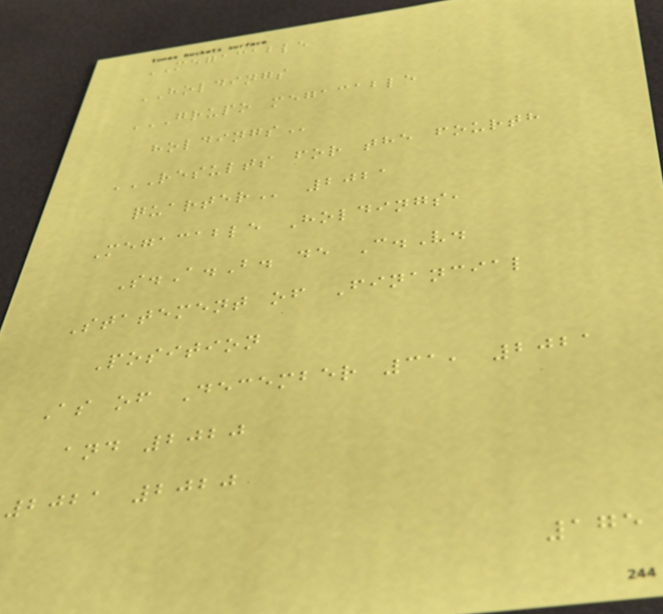MEGACABLE
HOLDINGS
GRUPO MEGACABLE
HOLDINGS
RESULTS FOR THE FOURTH
QUARTER 2021
Megacable Holdings,
S.A.B. de C.V.
Statement of Financial
Position
As of December 31, 2021
and 2020
2021 2020
175
